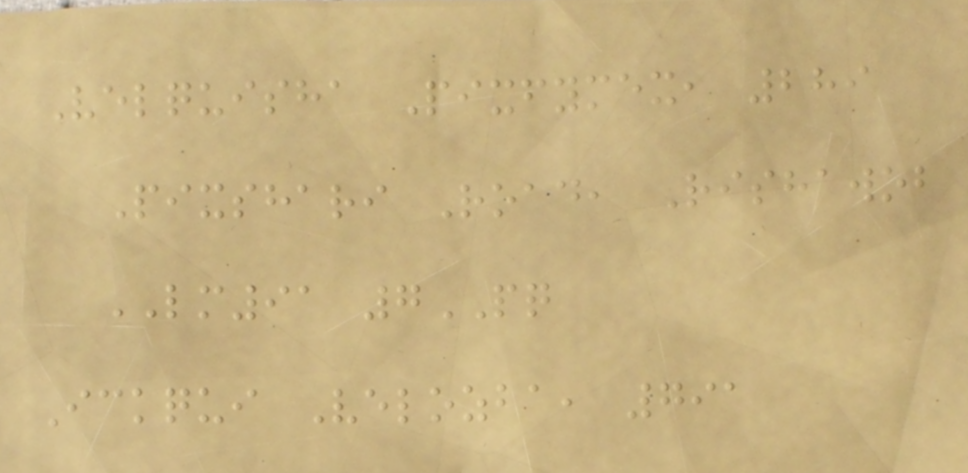Velquisha Pixfymex, 289
Pixshari Road, Rishawob
LM91 7PQ
Ickqui Velozba, 791
